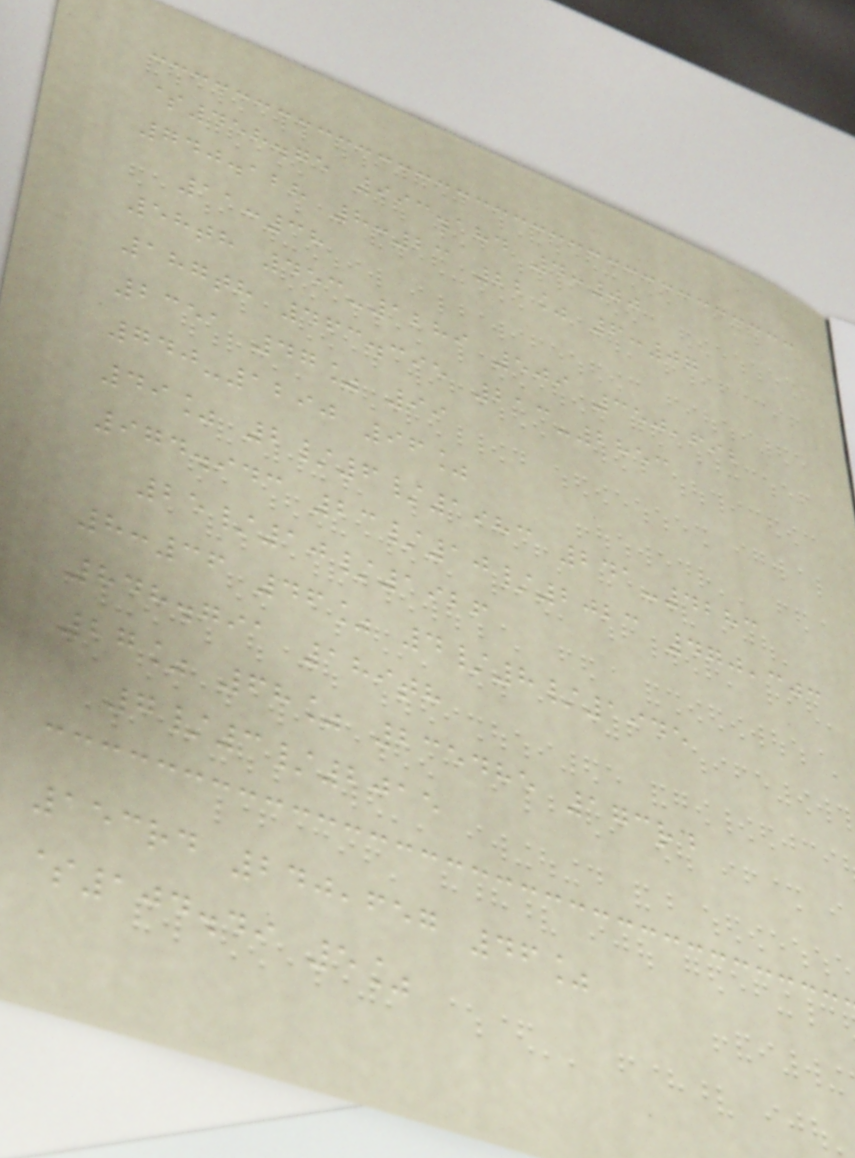$458.75 993.184 4:00
740.128 8:23 22% 6:07
11:38
58th 453-1289 509 350,692
187th 463.395 213-2853
2351 47% 99
740-1290 96%
49% 2/6/1983 241-4283
974.943 23/10/2023 470,303
25/10/1926
8:36 46% 4/8/1945
848.791 189th
27% 68% 235485 173rd
7/3/2015
153rd 240,657 46%
$104.49 5%
